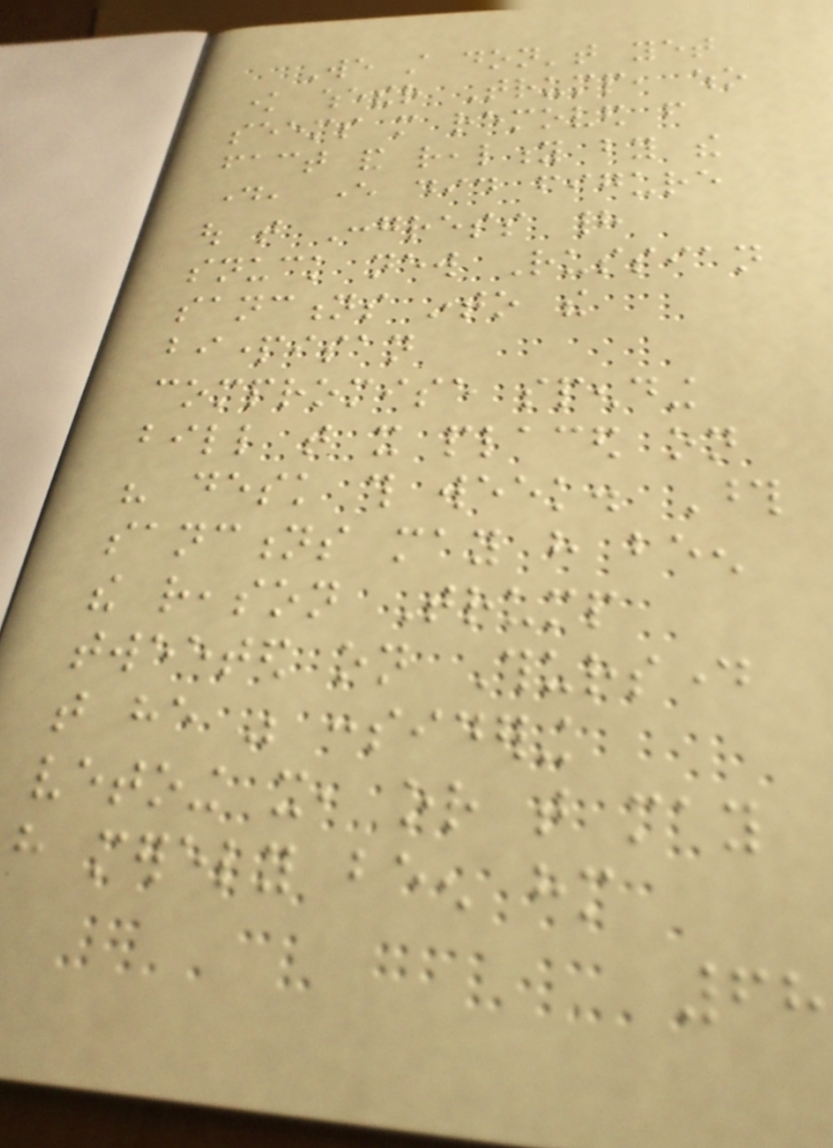We still don't yet
know whether Trump, who
seems more removed from
fact and reality by the
day, ever did figure
out that Congress had
snuck new Russian
sanctions into the
bipartisan
compromise spending
bill that it placed on
his desk this week. Those
sanctions may have been
the reason Trump
tweeted on Thursday
that he was considering
vetoing it, or that may
have merely been him
68
